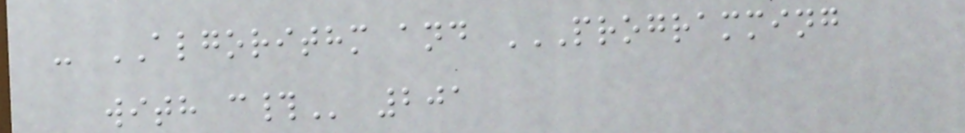- ALGORITHM and PROGRAMMING
WITH C# 201
